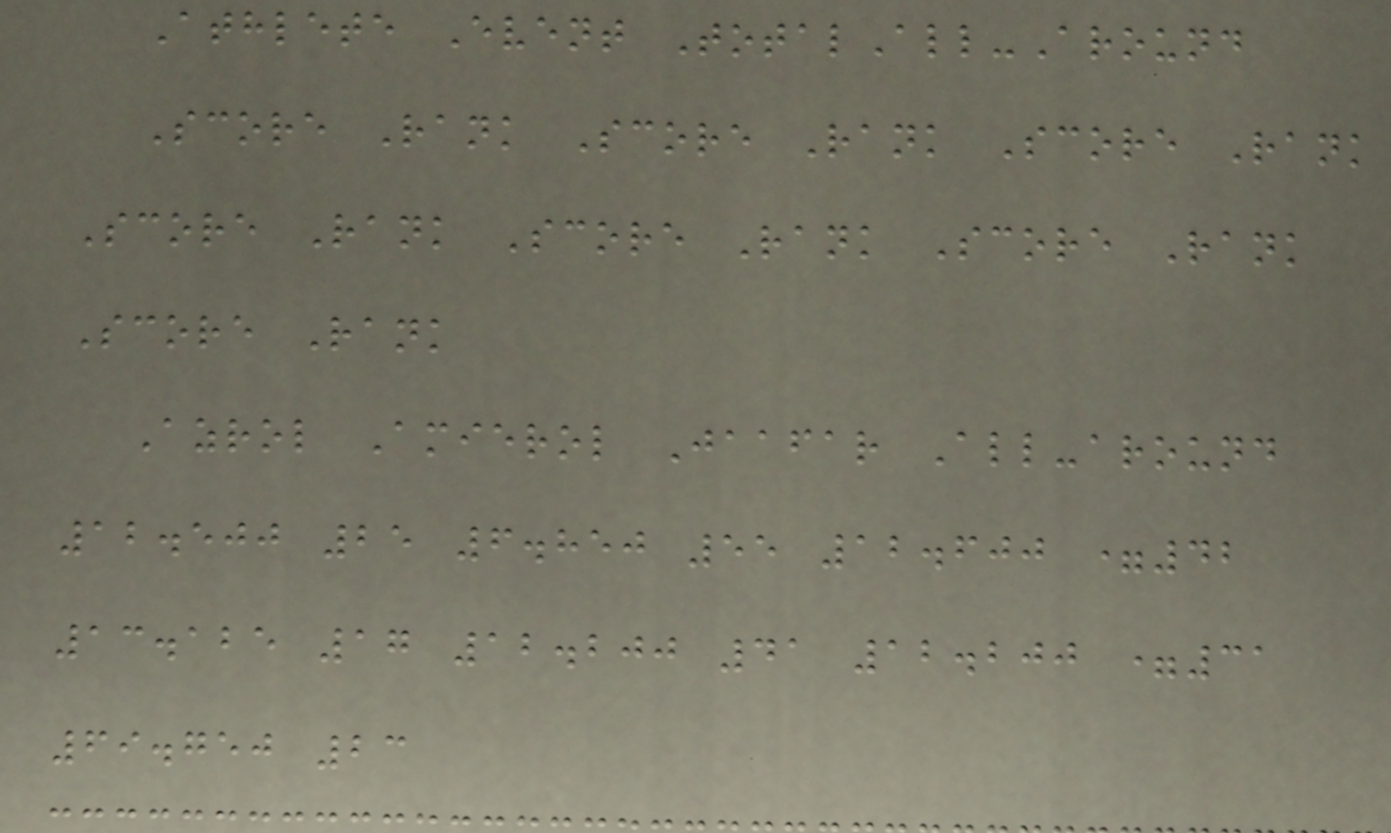Athlete Event TotalAll-Around
Score Rank Score Rank Score Rank
Score Rank Score Rank Score Rank
Score Rank
Azrol Amierol Jaafar All-around
12.500 25 6.850 55 12.600 =42
13.125 17 12.200 41 12.200 =31
69.750 23
